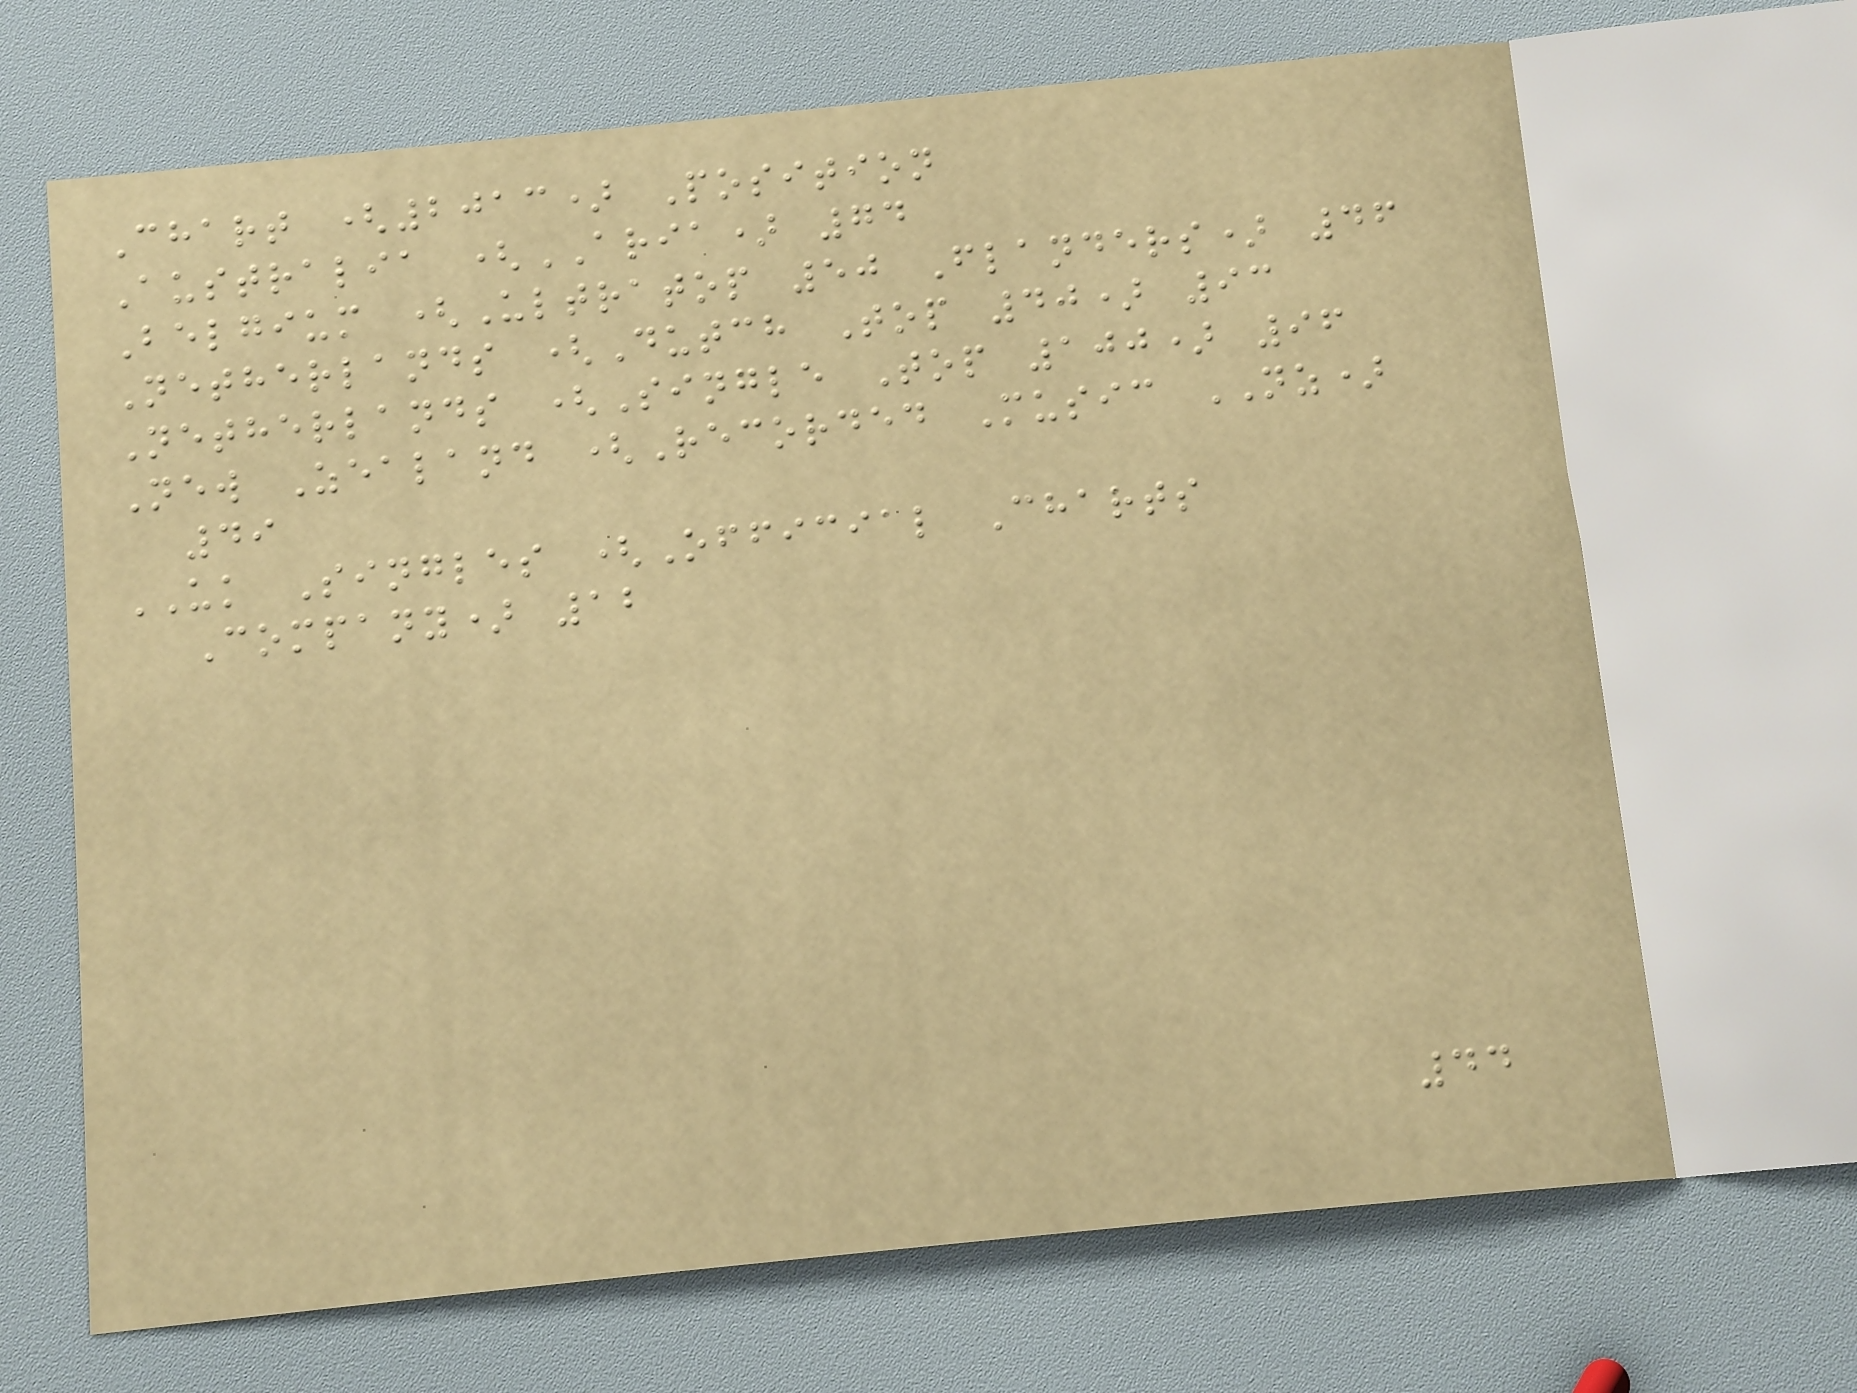Chart (2013) Position
Australia (ARIA) 74
Belgium (Ultratop 50 Flanders) 46
Netherlands (Dutch Top 40) 93
Netherlands (Single Top 100) 96
New Zealand (Recorded Music NZ)
49
UK Singles (Official Charts
Company) 12
44
